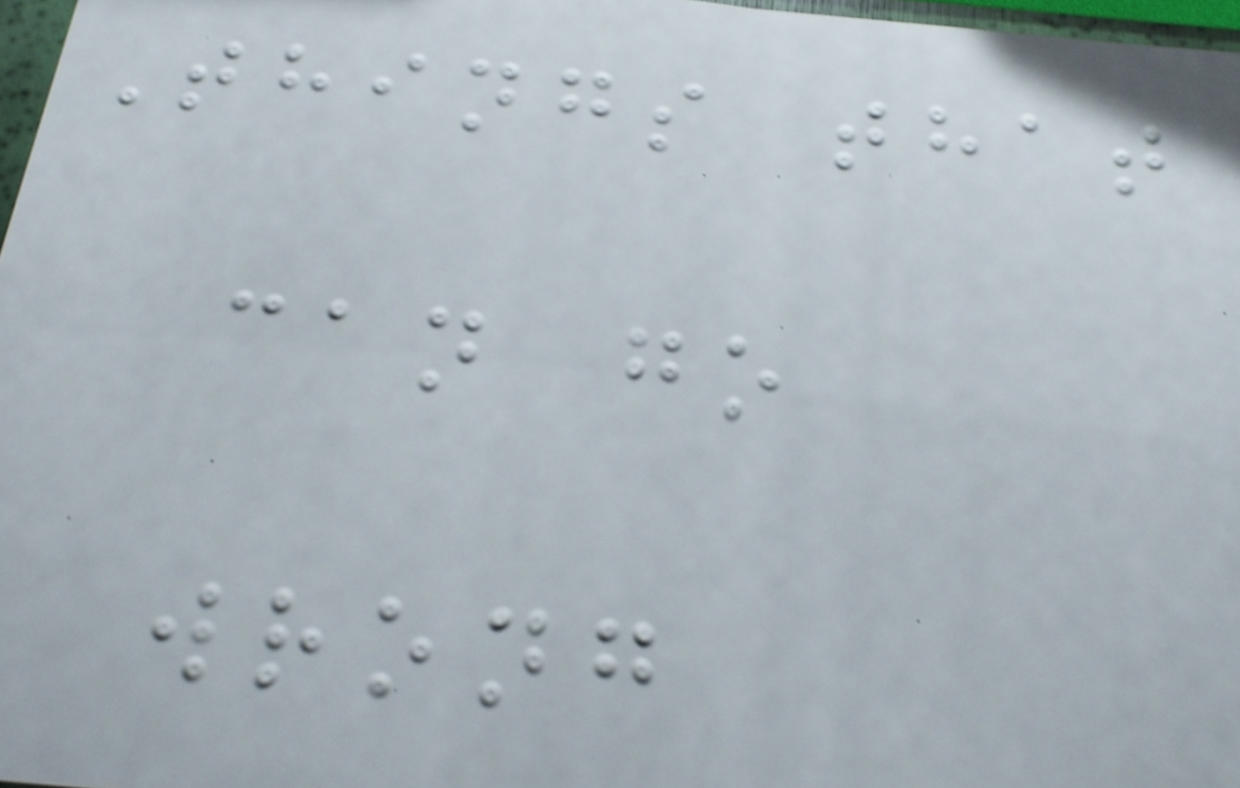Things that
can go
wrong
